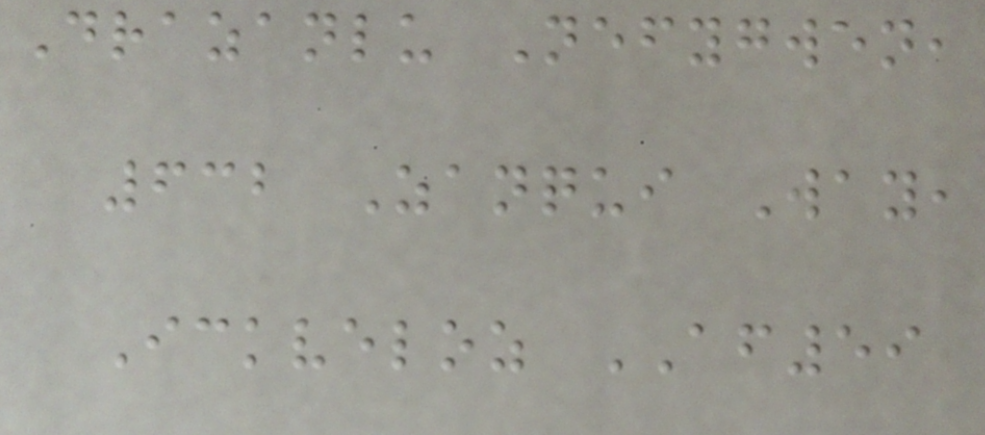Drazanlu Nefygwen,
632 Zanqui Way,
Ickveloz AF59
